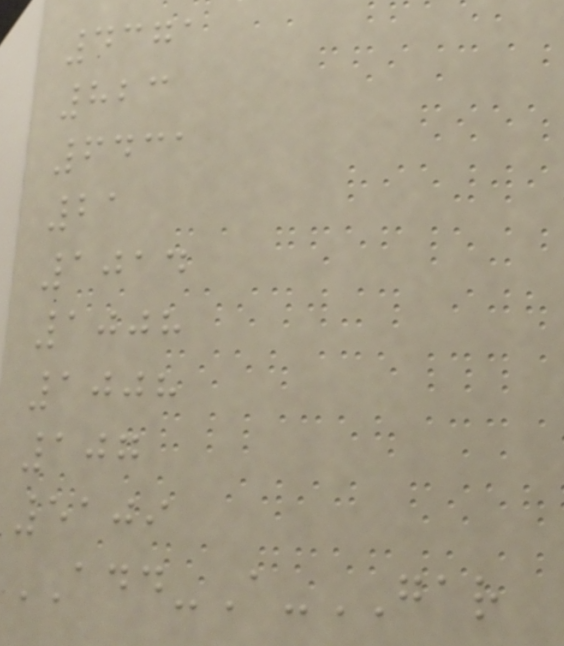4371
823
6431
21
1014
1008
1008
107
5109
ADD-A-GAR
